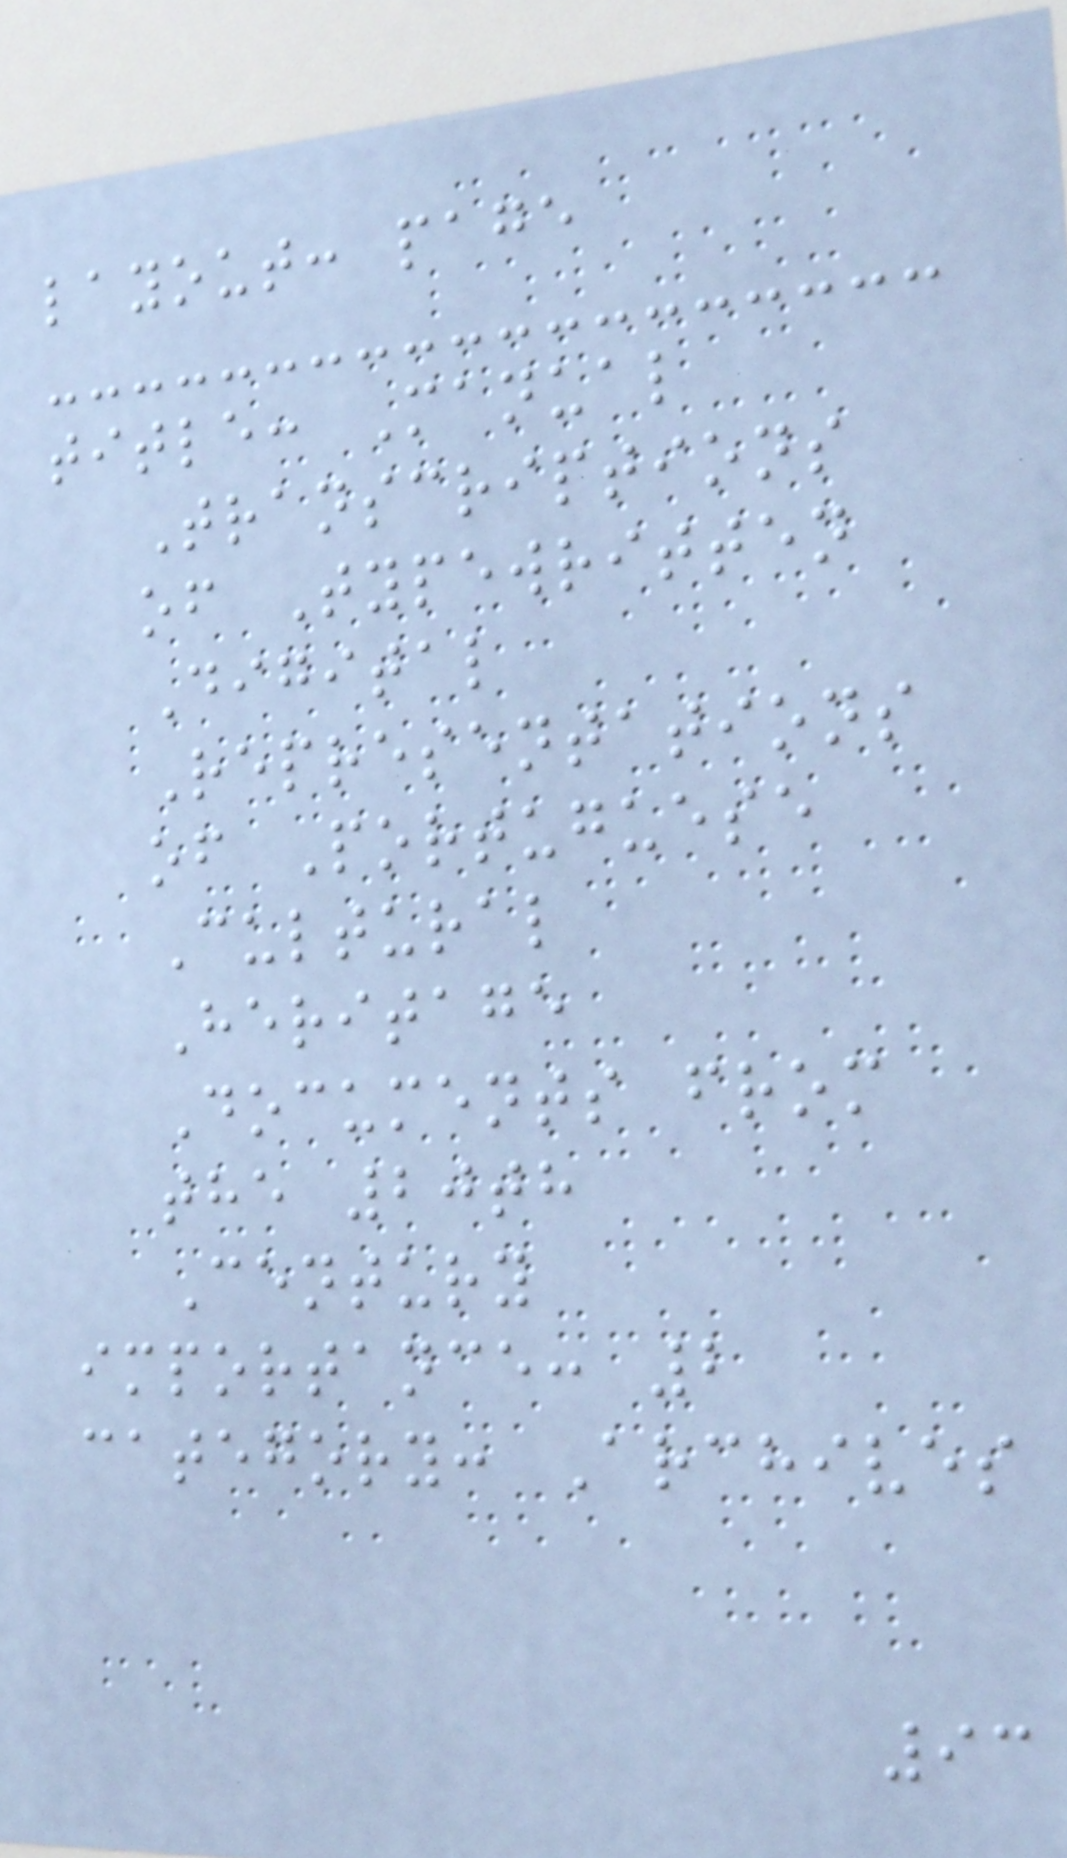layout: page
title: Manual
Transcriptions
of Typewritten
Digital
Representations
of Portuguese
Cultural
Heritage
Documents from
the 20th
Century
importance: 2
category: Archives
93
